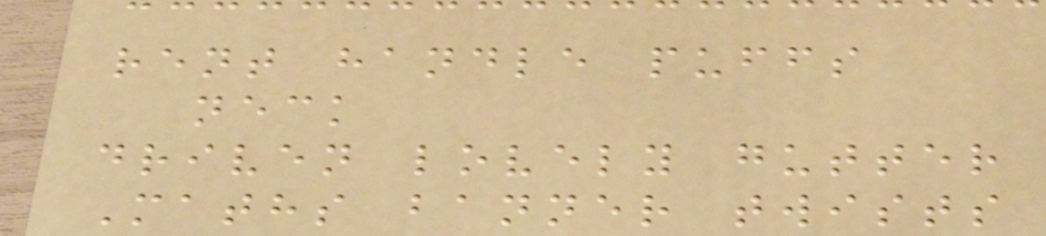rent handle puffs
neck
driven lovely gutter
Maths banner twists
